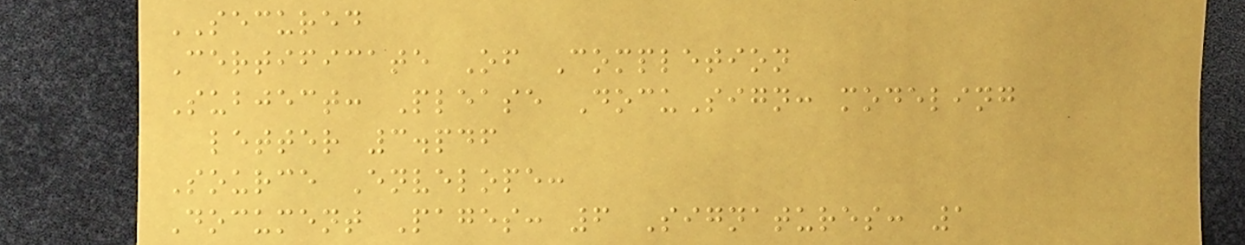SECURED
Certificate Of Completion
Subject: Please DocuSign: modeling
letter 3.pdf
Source Envelope:
Document Pages: 6 Signatures: 1
